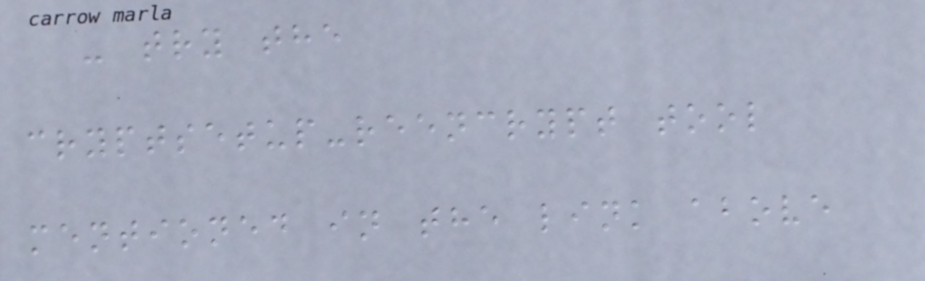- try the
cryptsetup-reencrypt tool
mentioned in the link above
